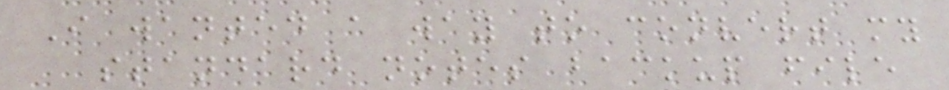I wanted a way to convert my
standard notes backup file
